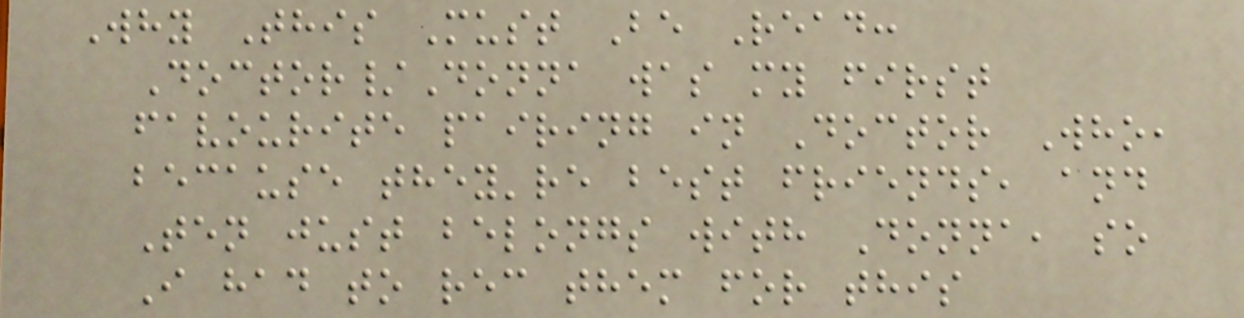Why This Must Be Read:
Doctor/Donna was my first
favourite pairing in Doctor Who,
because they're best friends, and
Ten just belongs with Donna, so
I had to rec them for this
